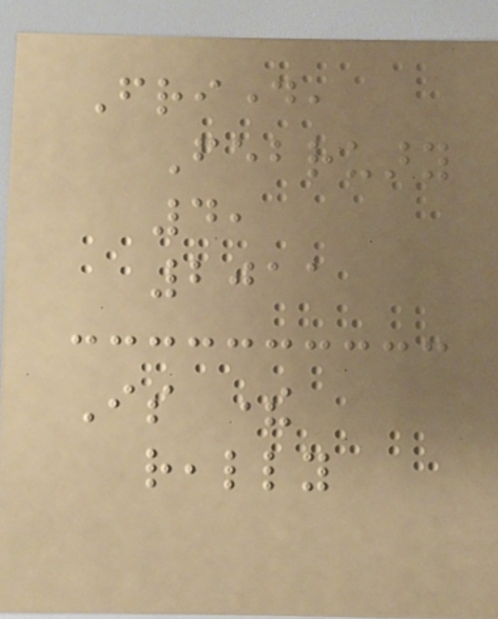Friday,
February
4,
2011
Is there
really
